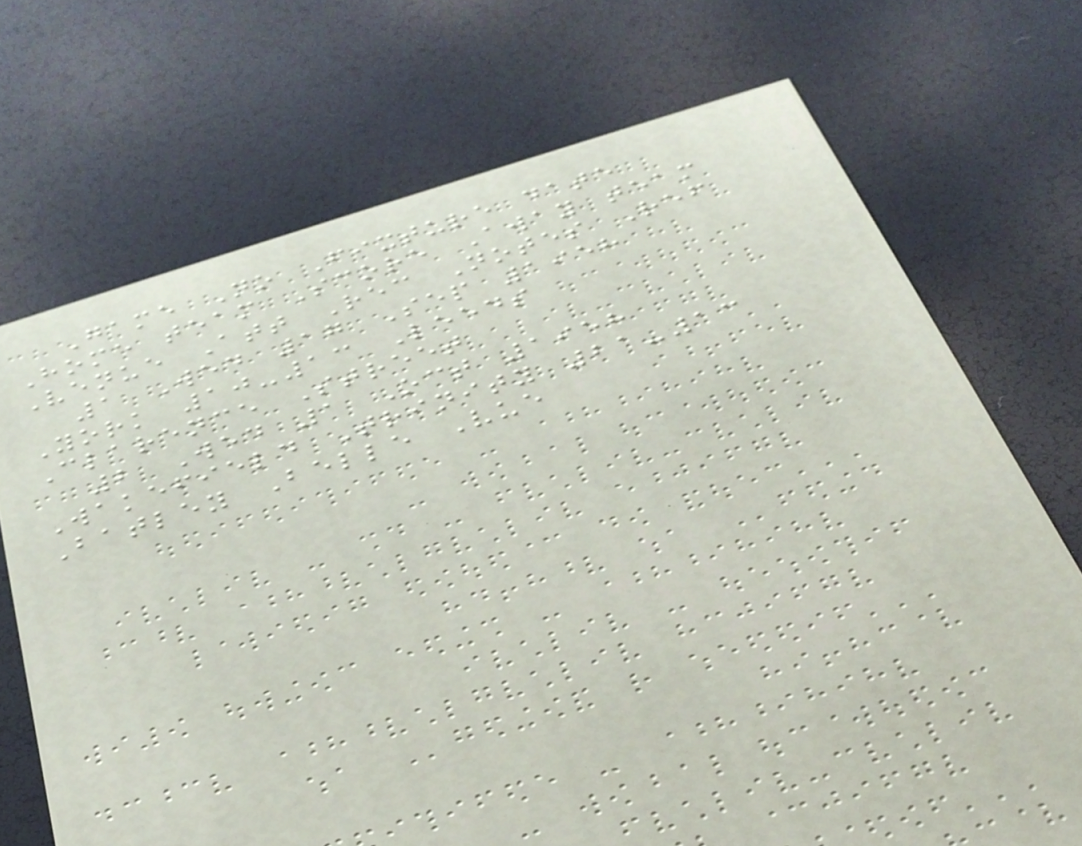Game No Fixture date
Home team Score Away team
Venue Att Rec Notes Ref
1 Wed 17 Sep 1958
York 10-13 Leeds
Clarence Street
2 Wed 1 Oct 1958
Wakefield Trinity 21-13
Batley Belle Vue
